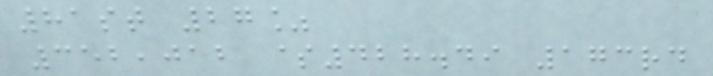81st 27%
352,012 $428.49 173rd
